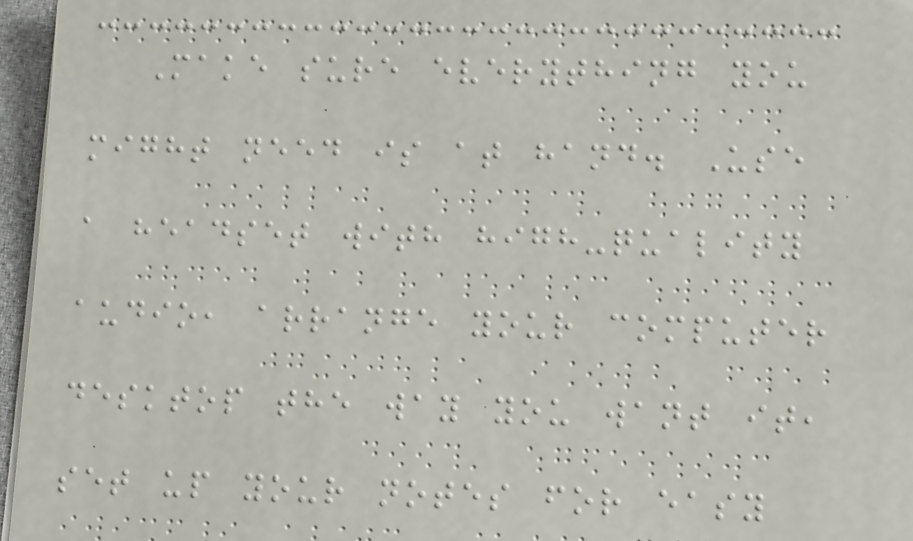Make sure everything you
might need is at hand. Use
a headset with high-quality
audio, arrange your computer
desktop the way you want it,
set up your notes for easy
